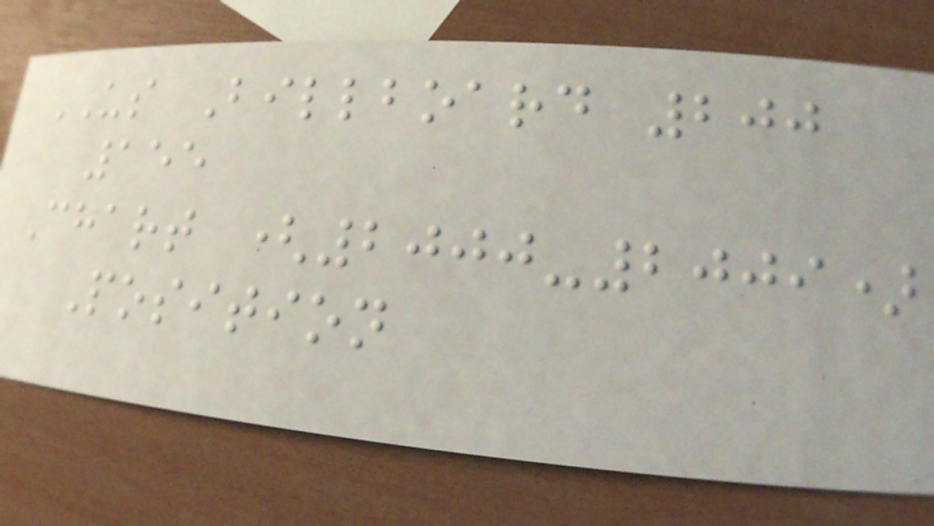US Billboard 200
155
Chart (2000-2009)
Position
